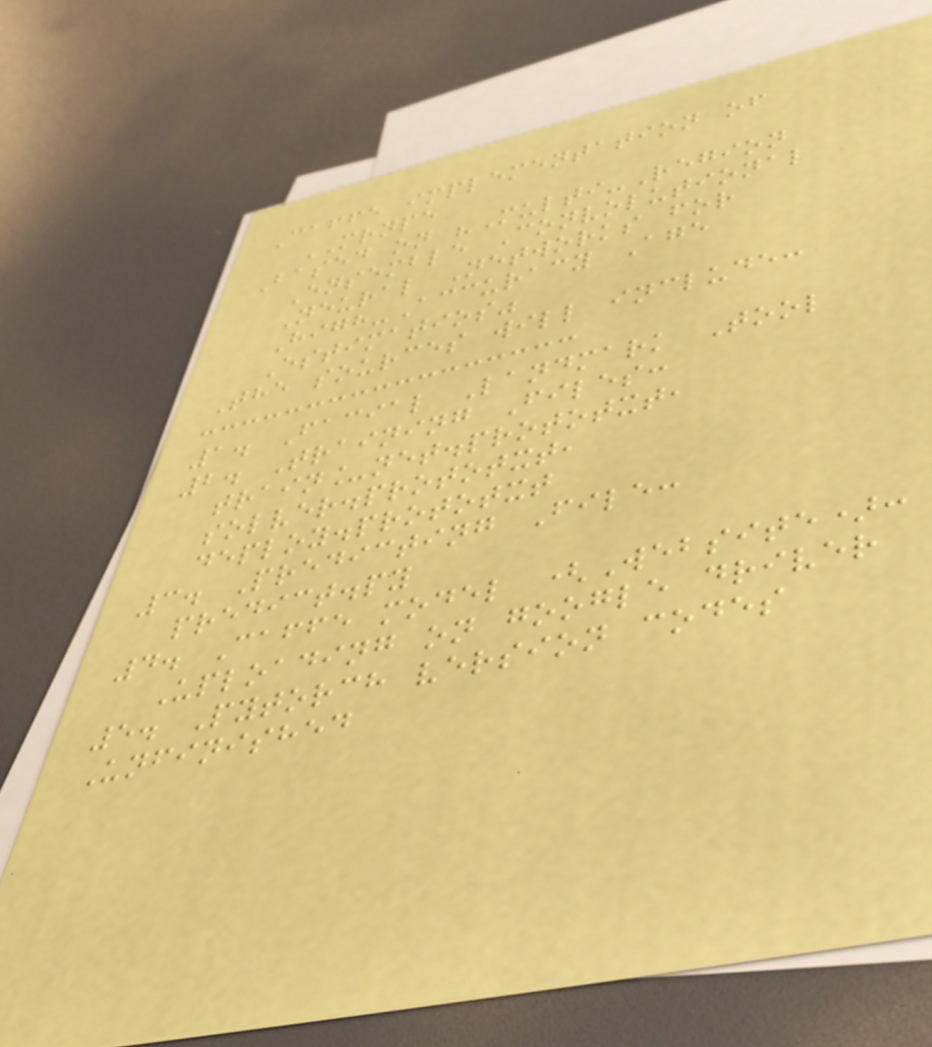Caffe implementation of
MRNPE
Based on "Multi-Region
Ensemble Convolutional
Neural Networks for
High-Accuracy Age
Estimatios"
The sources will include:
1. Facial Landmark Tool
2. Training Files:
train_net.prototxt,
solver.prototxt,
deploy.prototxt
3. Predicting File:
predict.py
4. Caffe model (Website):
Uploading on google driver
5. Pytorch version codes
Unfinished
